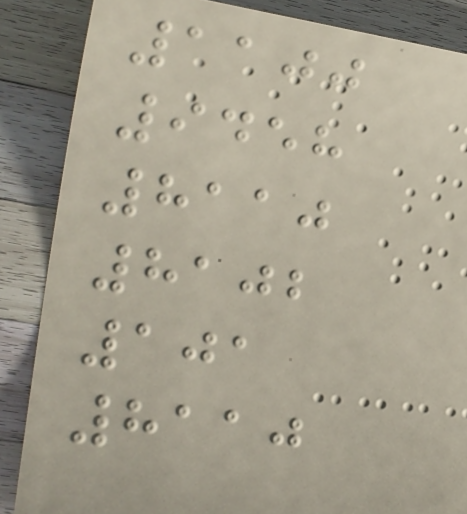1100
9458
8110
8102
101
8110
